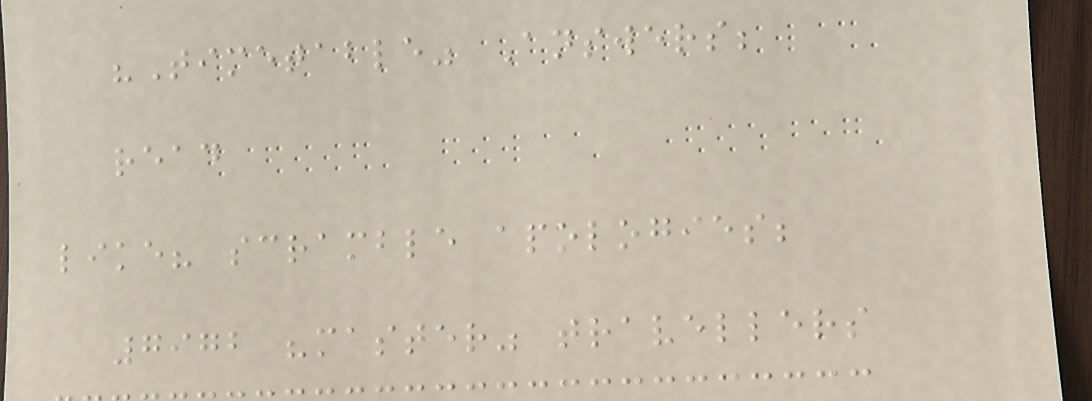"Timetable" Answers;
read
like? scramble apologies;
7972 "master" travellers
